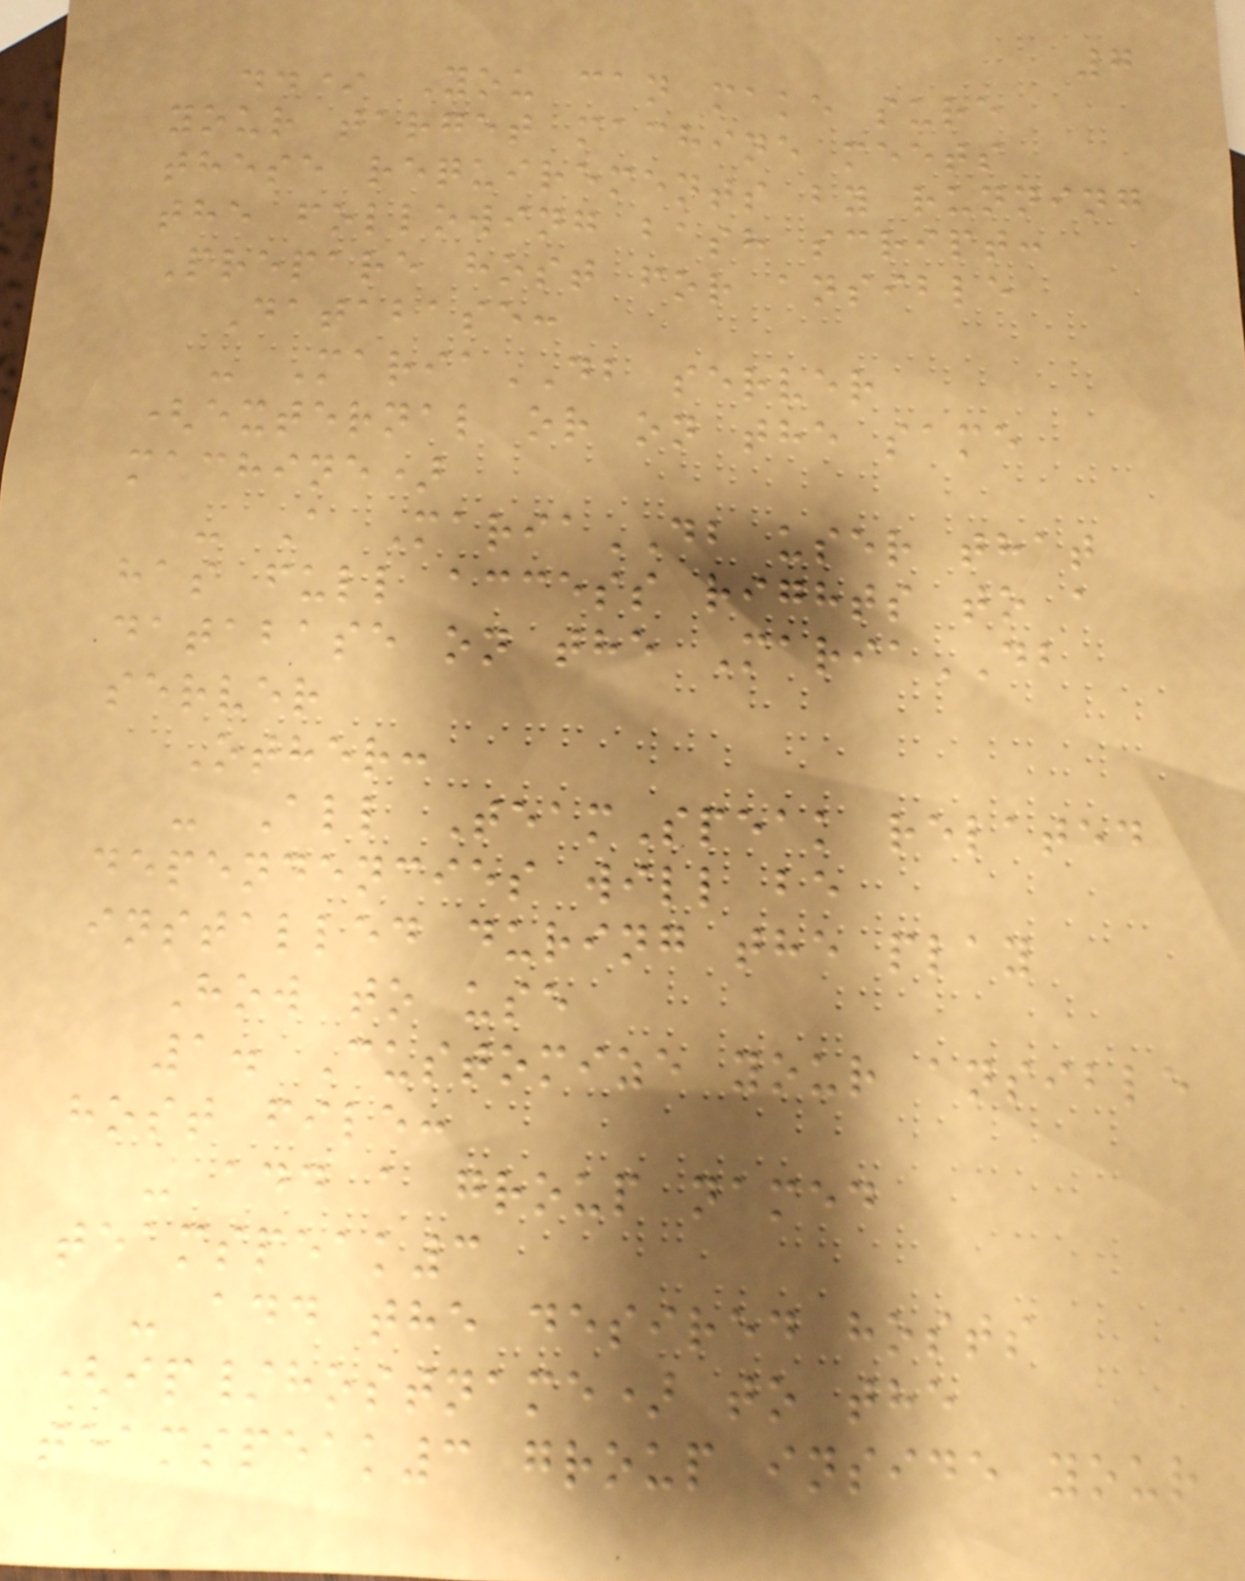7
..* You can make sure
your target machine meets
these requirements by running
the following bash script:
Prepare host for ansible
Database:
- MariaDB server
(external or on the same
machine)
- A MariaDB user that
has full access rights to a
database on the MariaDB
server
Other:
- All TeamSpeak related
dependencies will be
installed during the play
How to use
1. Customize your ansible
host file:
- add a group named
teamspeak3
- add the desired hosts
(ip/hostname) to the
teamspeak3 group inside your
